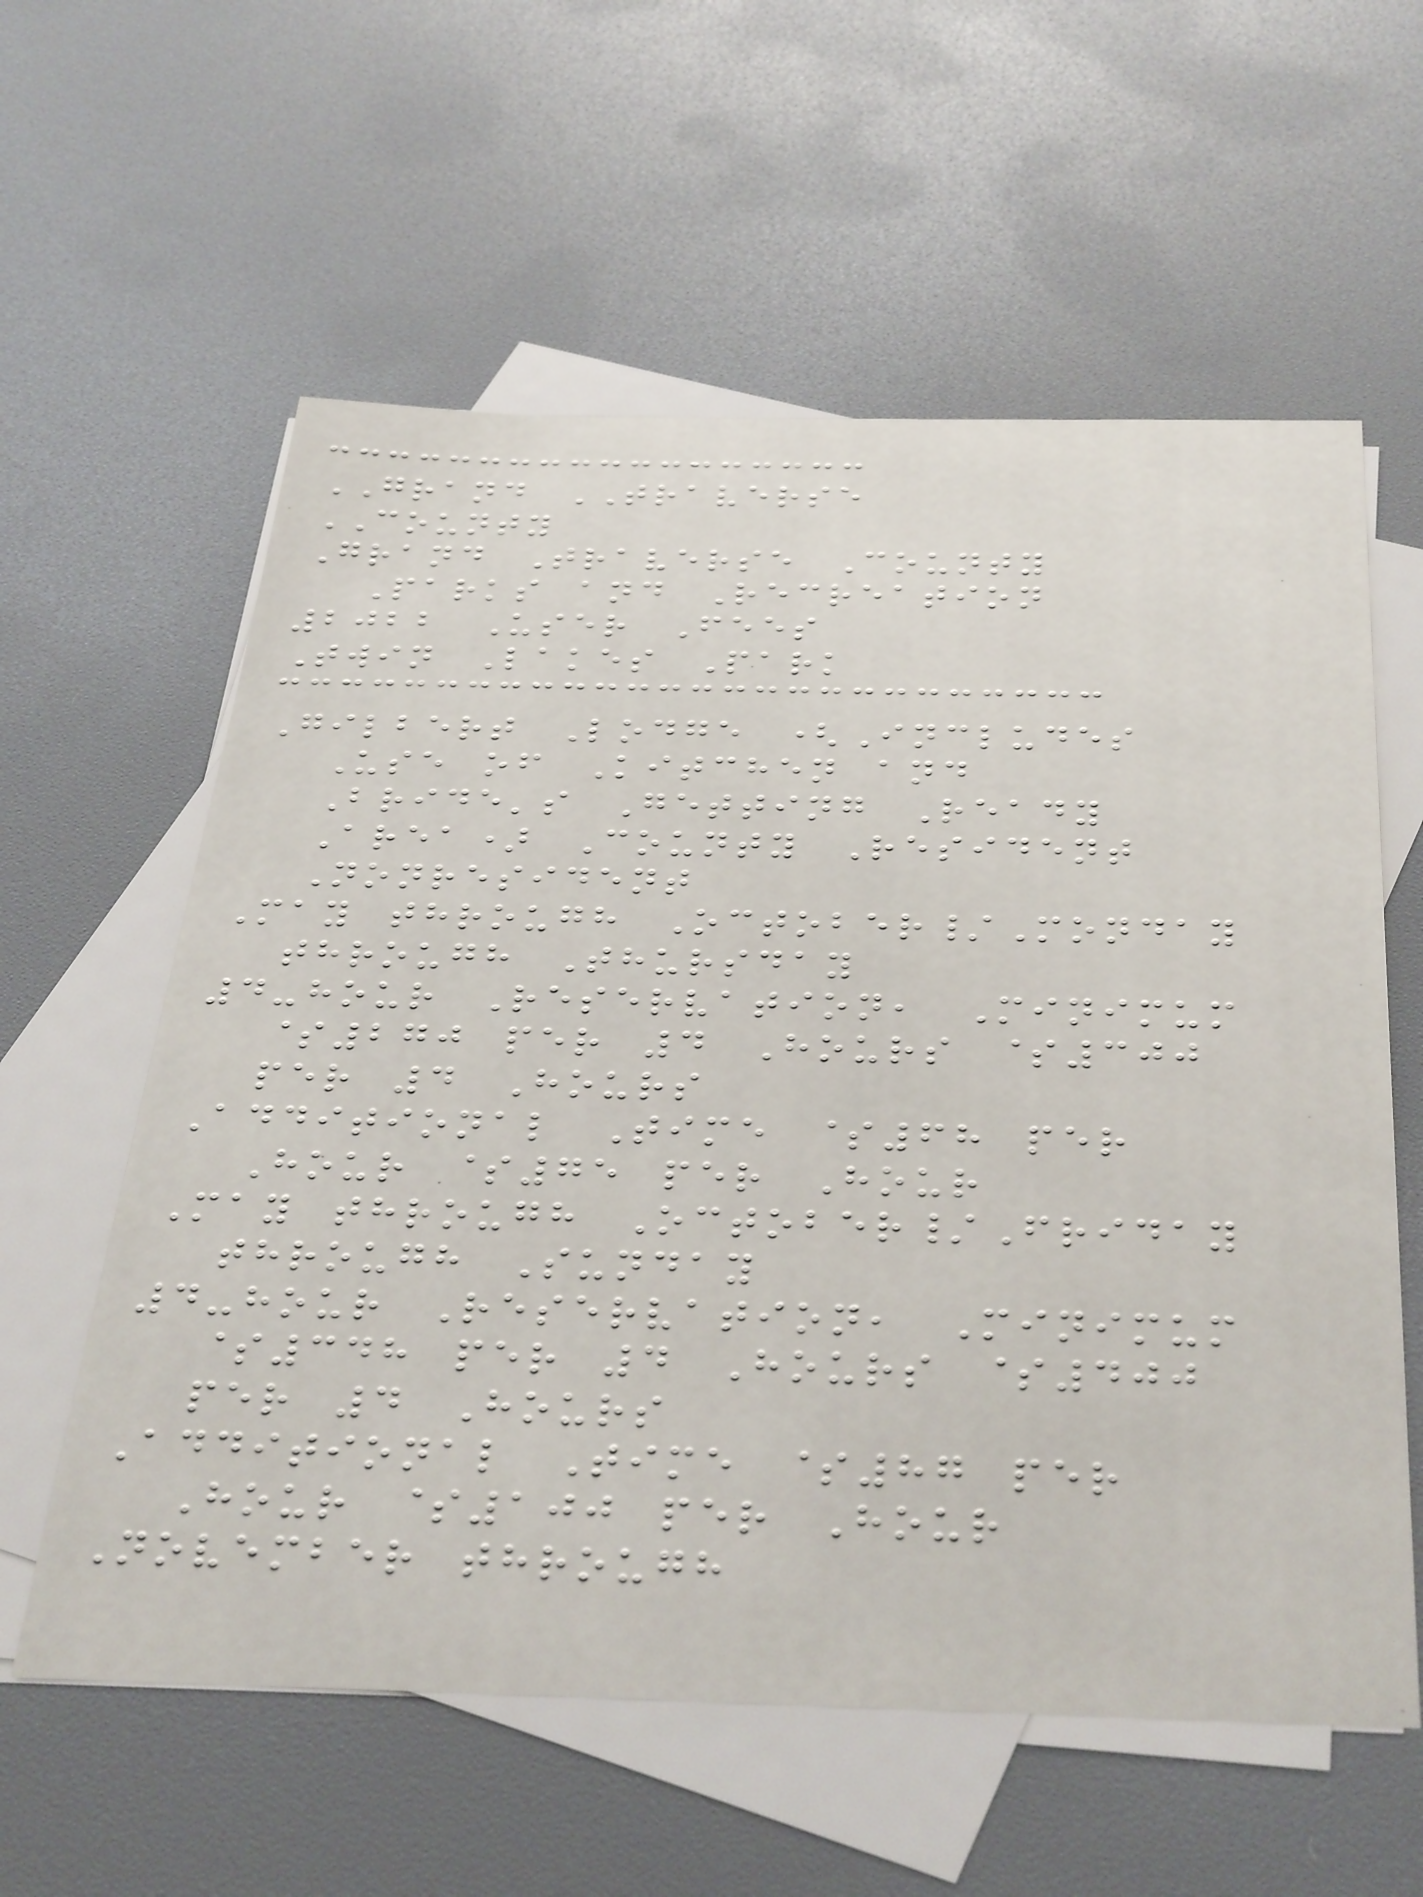GRAND TRAVERSE
COUNTY
Grand Traverse County
Parks and Recreation
2022 User Fees
Twin Lakes Park
Gilbert Lodge (Includes
Use of Kitchen and
Bride's Getting Ready
Area) County Resident
Nonresident
May through October/Monday
through Thursday
4-hour Reservation, Minimum
$270 per 4 Hours $300
per 4 Hours
Additional Time $68 per
Hour $75 per Hour
May through October/Friday
through Sunday
4-hour Reservation, Minimum
$348 per 4 Hours $400
per 4 Hours
Additional Time $87 per
Hour $100 per Hour
November through
